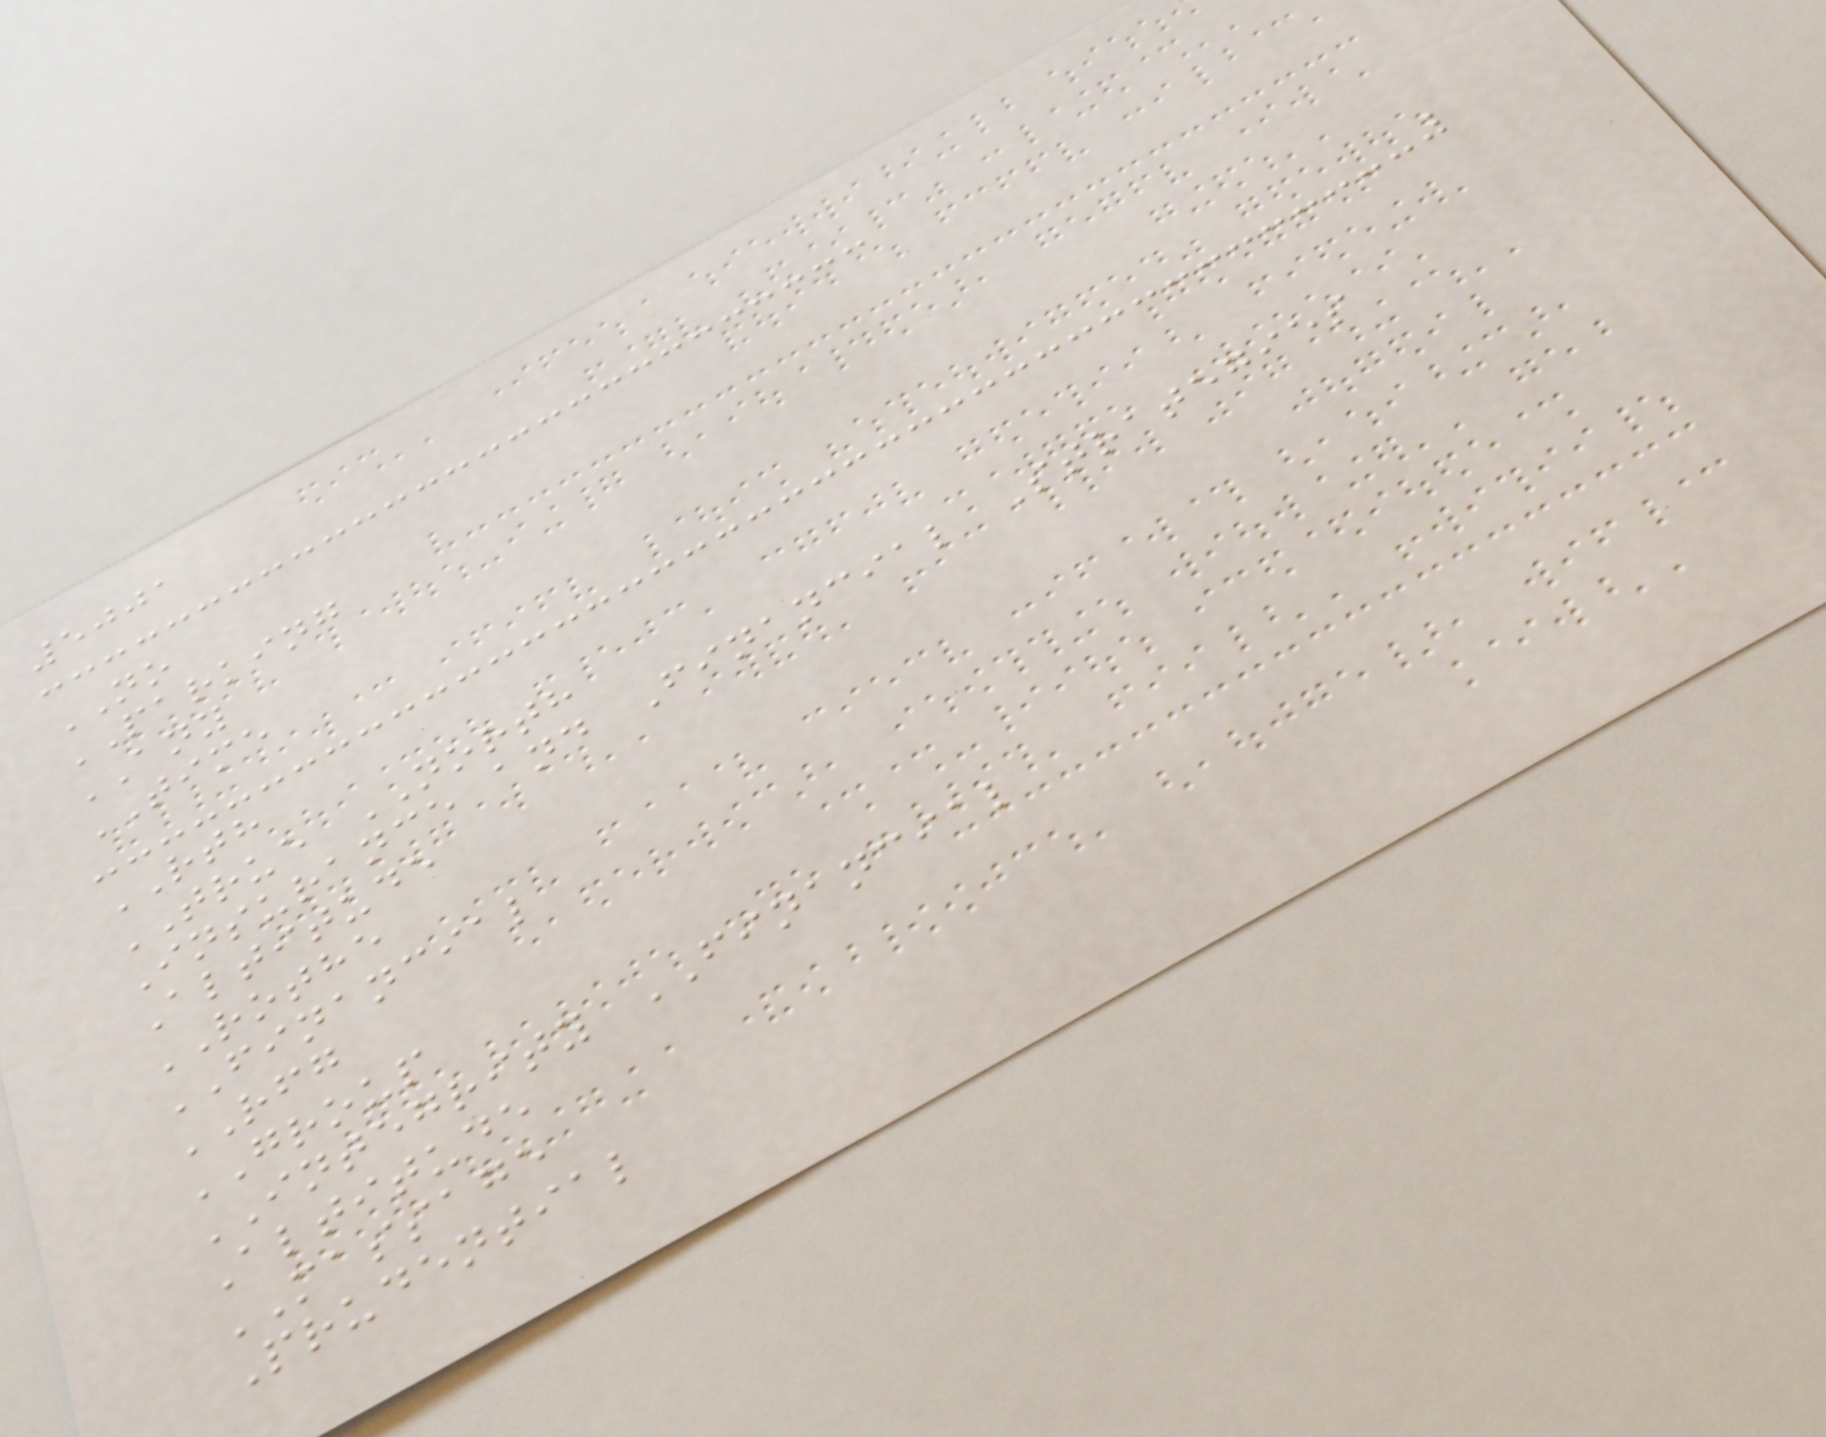5001
NO
PARKING
ANY
TIME
RTH
TRUE NORTH
Insurance and Financial Strategies
Altitude
ROTHE
FINANCIAL
RFG
GROUP
INTEGRITY FINANCIAL
Altitude
MASSAGE
Prudential
